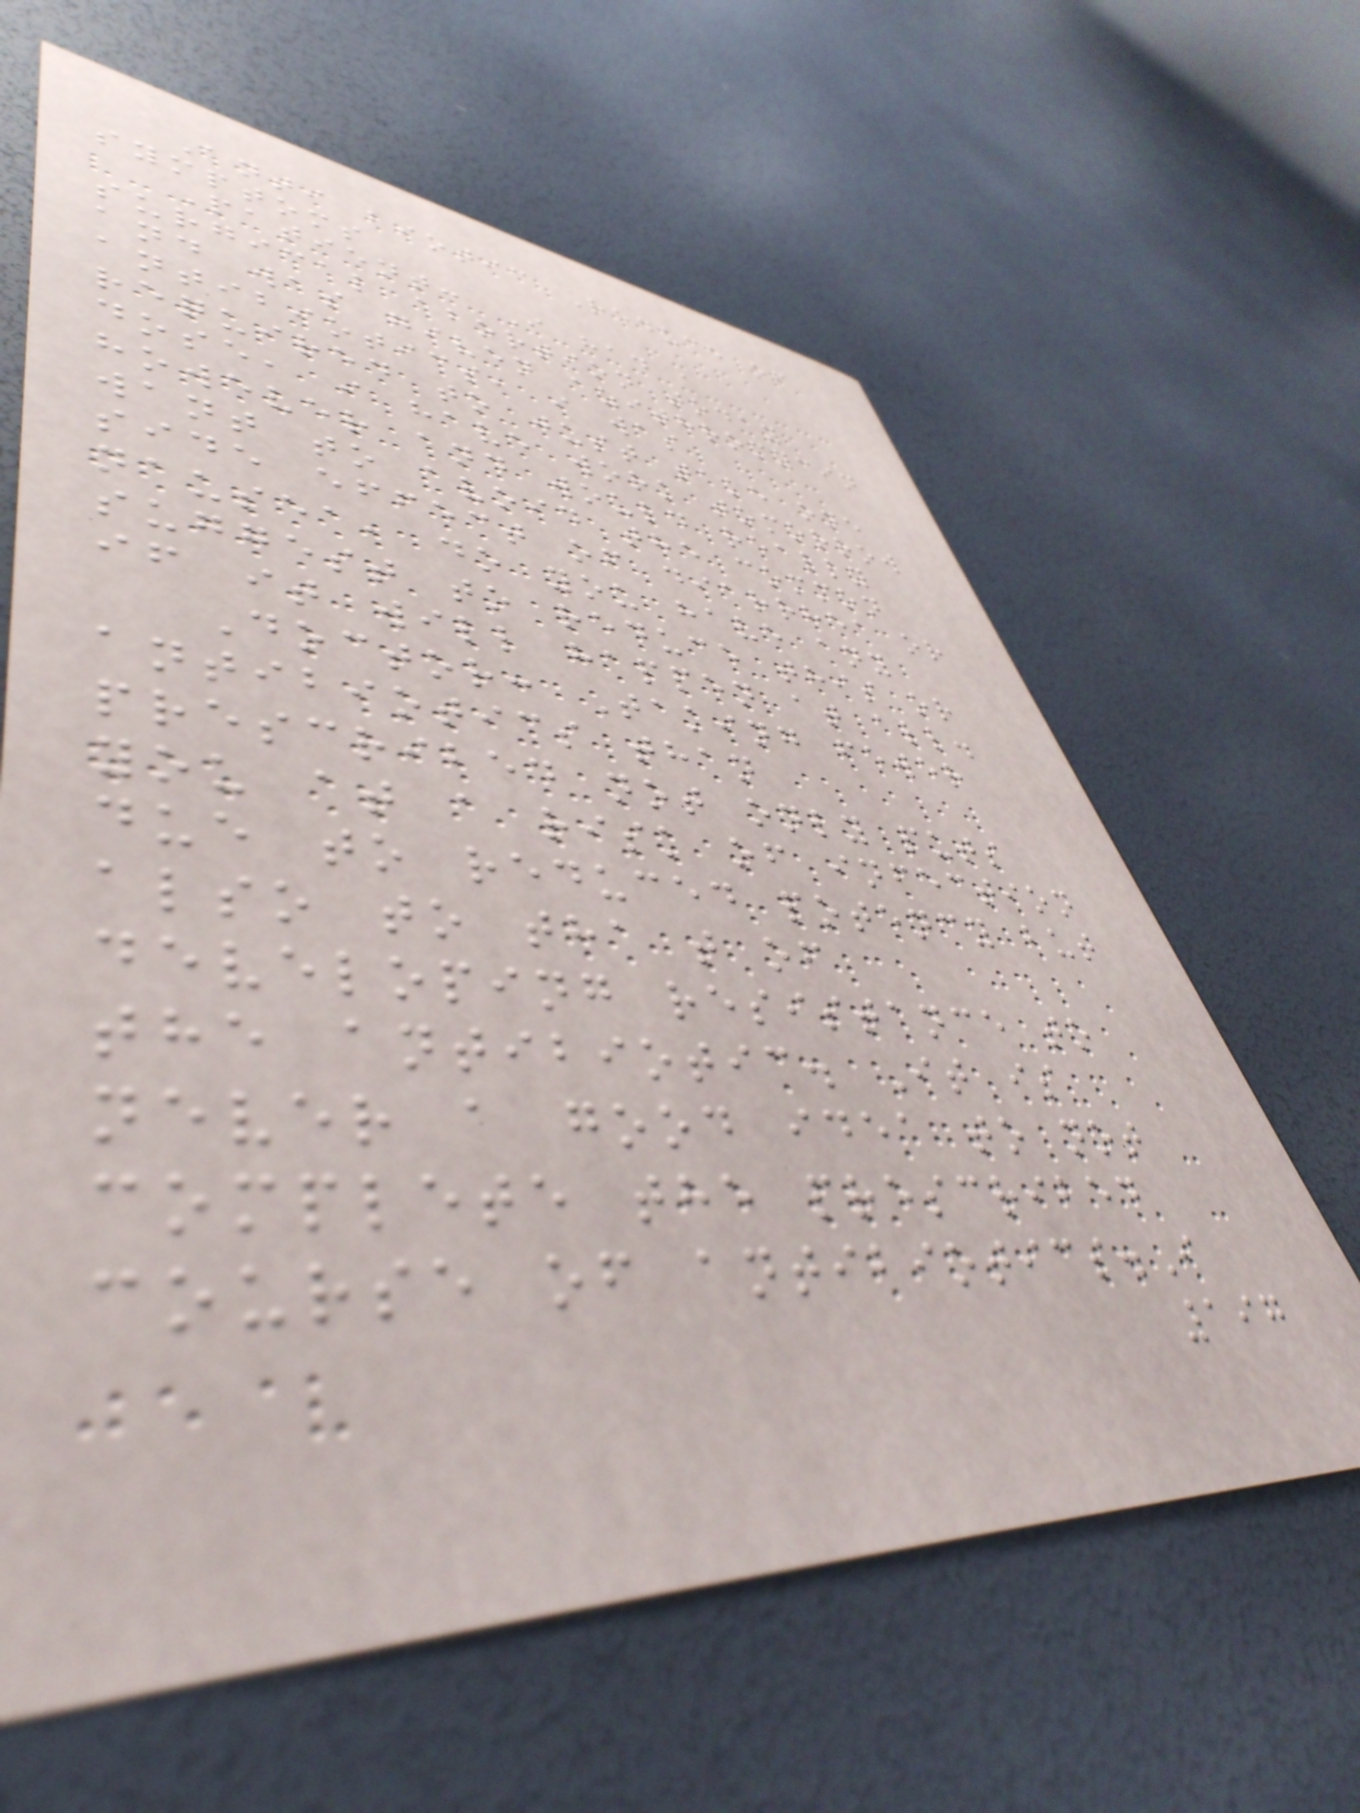Anti biotic Reduce of
symptoms
Patient: I had a
surgical abortion today
and was given azithromycin
antibiotics, i was
required to just take one
dose, i have work tomorrow
however and would really
want to avoid the common
side effect of diarrhea or
nausea, do you have any
suggest to reduce this or
if it will happen at all.
Doctor: Taking fewer
antibiotics than
prescribed not only puts
you at a risk of infection
due to reduced potency but
also to tha t of
developing resistance to
the antibiotic. It is
never a good idea to not
complete the prescribed
course of antibiotics.I
197
